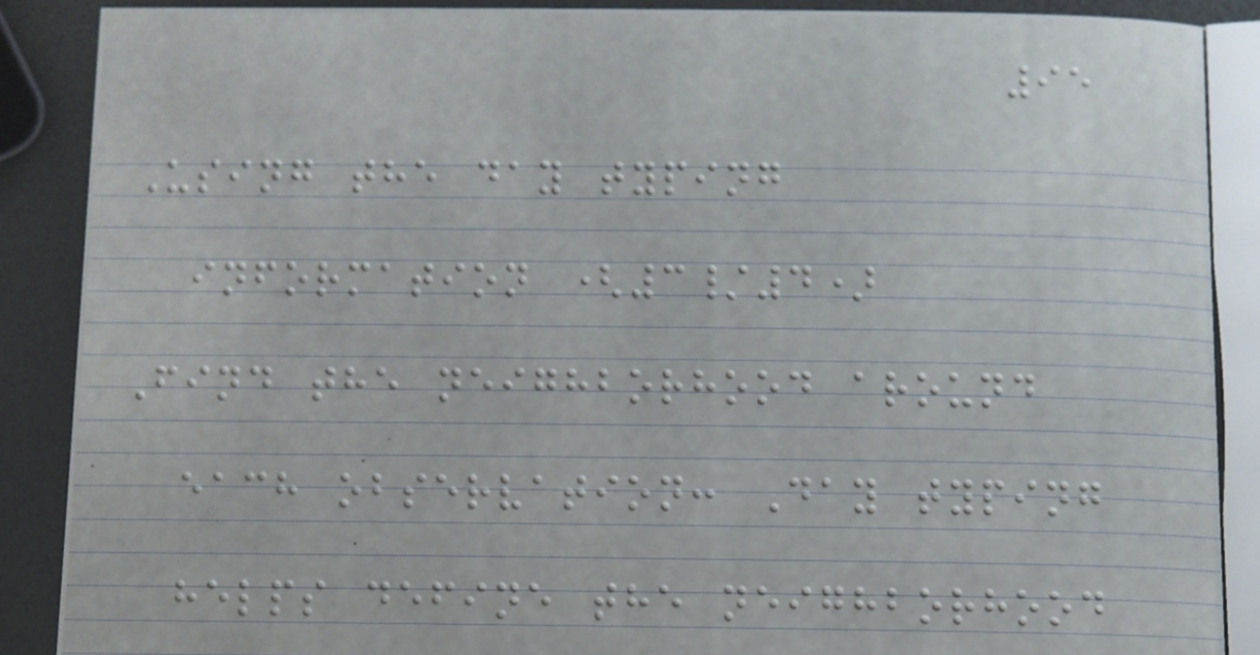95
Using the day typing
information (3/4)
Find the neighborhood around
each observation: Day typing
helps define the neighborhood
